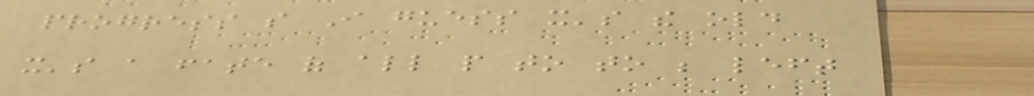progress so I guess it's the old
it's a fate of all people to to be left
